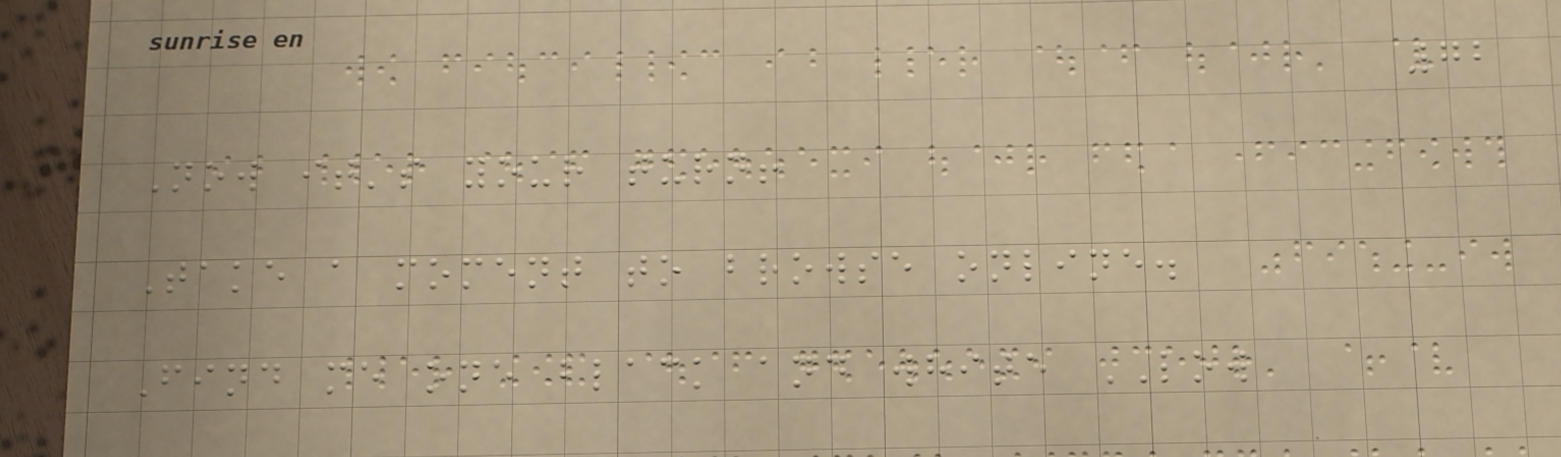72
Now it's your turn!
Take a moment to browse online.
Find me one black and white LOW
